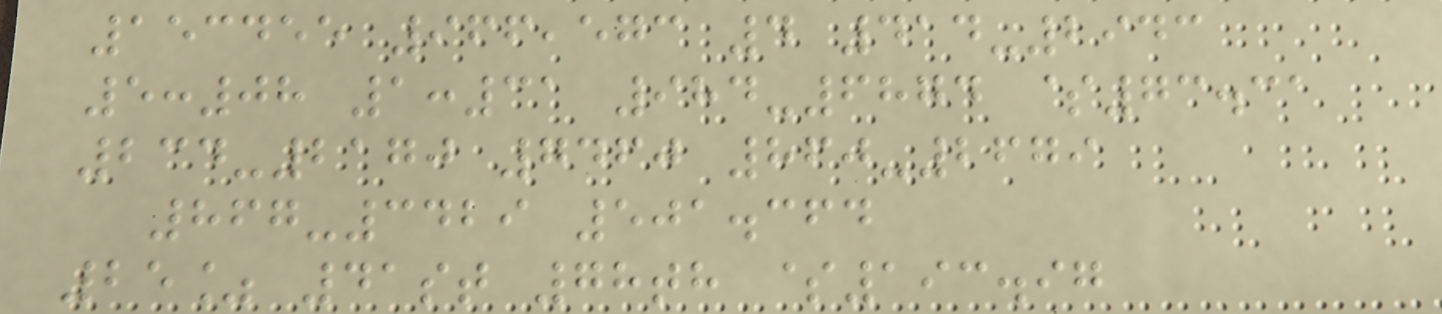153455 966,573 4 414-2943
5:08 1:31 984-6874 $73.31
234-2170 7460 860-2679
867-3429 501.364
25% 41st 78th $193.97
